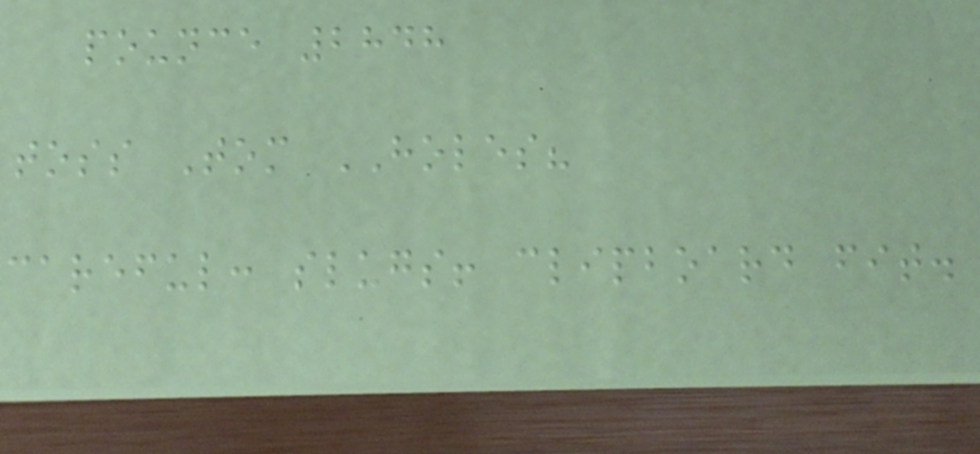pounce 2848
toss Tom HOLES?
careful: slugs! clipboard fit.
